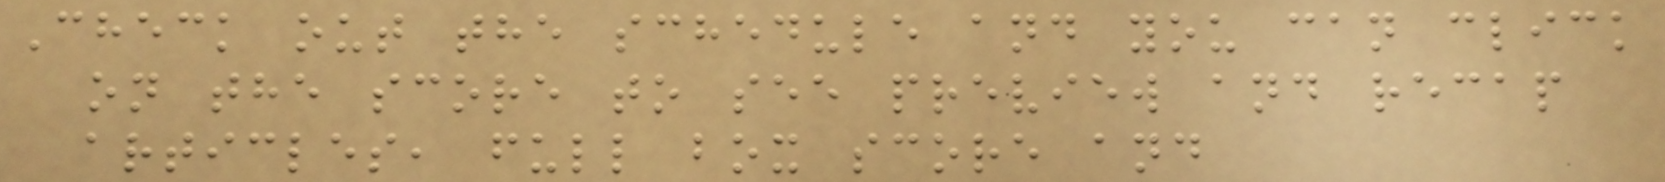Check out the schedule and you can click
on the score to see preview and recap
articles, full box score and
